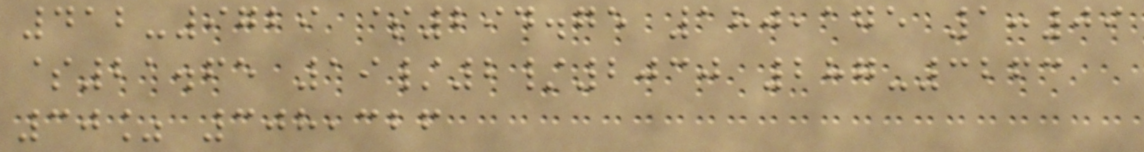412-9729 $294.75 180,175 1:09
$21.65 19/2/2030 287-3263
30% 308,326
